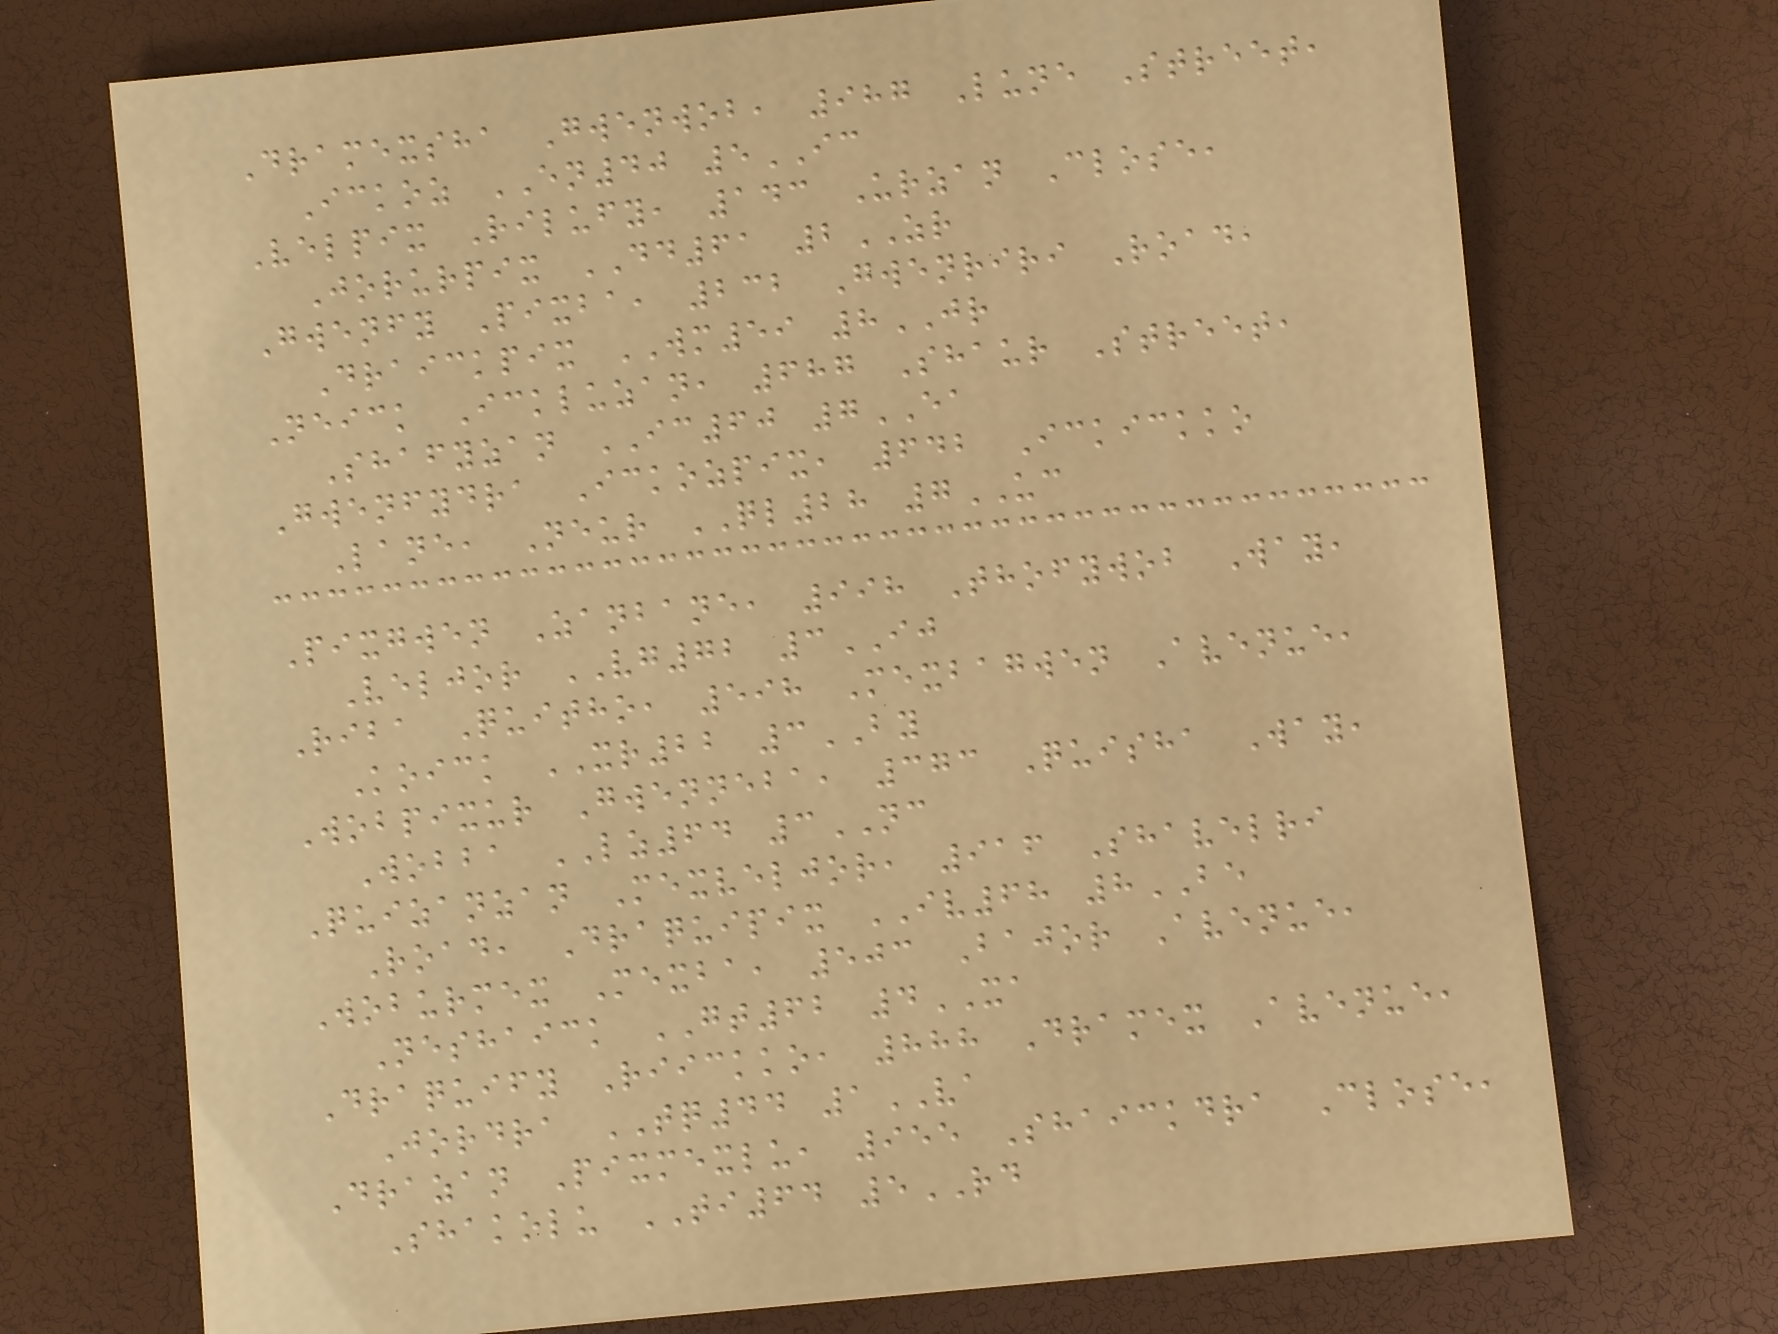Dramexsha Gwenwob, 987 Lune Street,
Ickoz EN40 5IC
Velpix Rilufy, 143 Urzan Close,
Jorurpix DD61 2ZR
Gwenfy Pixba, 232 Gwenriri Road,
Draickpix WM59 8JR
Neick Ickluzan, 687 Shaur Street,
Shafyzan IC60 7EA
Gwenfydra Ickozpix, 642 Ickickko
Lane, Neur QL28 7UC
Pixgwen Zanbane, 998 Thofywob Way,
Veljor VG72 3IJ
Riba Quitho, 598 Mexbagwen Avenue,
Koick XR22 3BY
Wobpixur Gwenneba, 373 Quisha Way,
Wobba LZ64 3NC
Quizanzan Mexveljor, 916 Shavelri
Road, Draquipix IV68 8BE
Woburmex Mexba, 503 Bajor Avenue,
Neshaick GT62 4XA
Draquify Riickko, 888 Dramex Avenue,
Jordra TQ44 1VA
Drazan Pixmexlu, 955 Shaickdra Close,
Shakolu TI64 5RD
